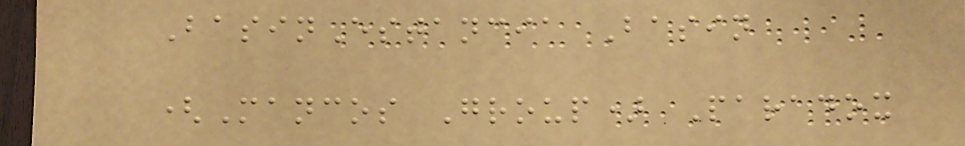BasinEstancia Basin
(Mancos Group) Paradox
